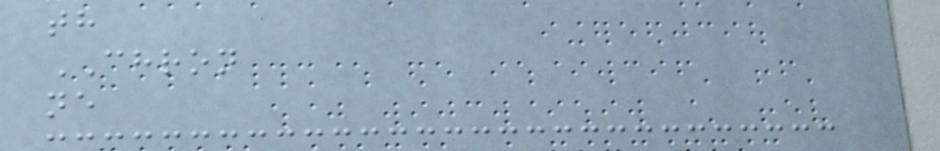th
CHRON
ne
